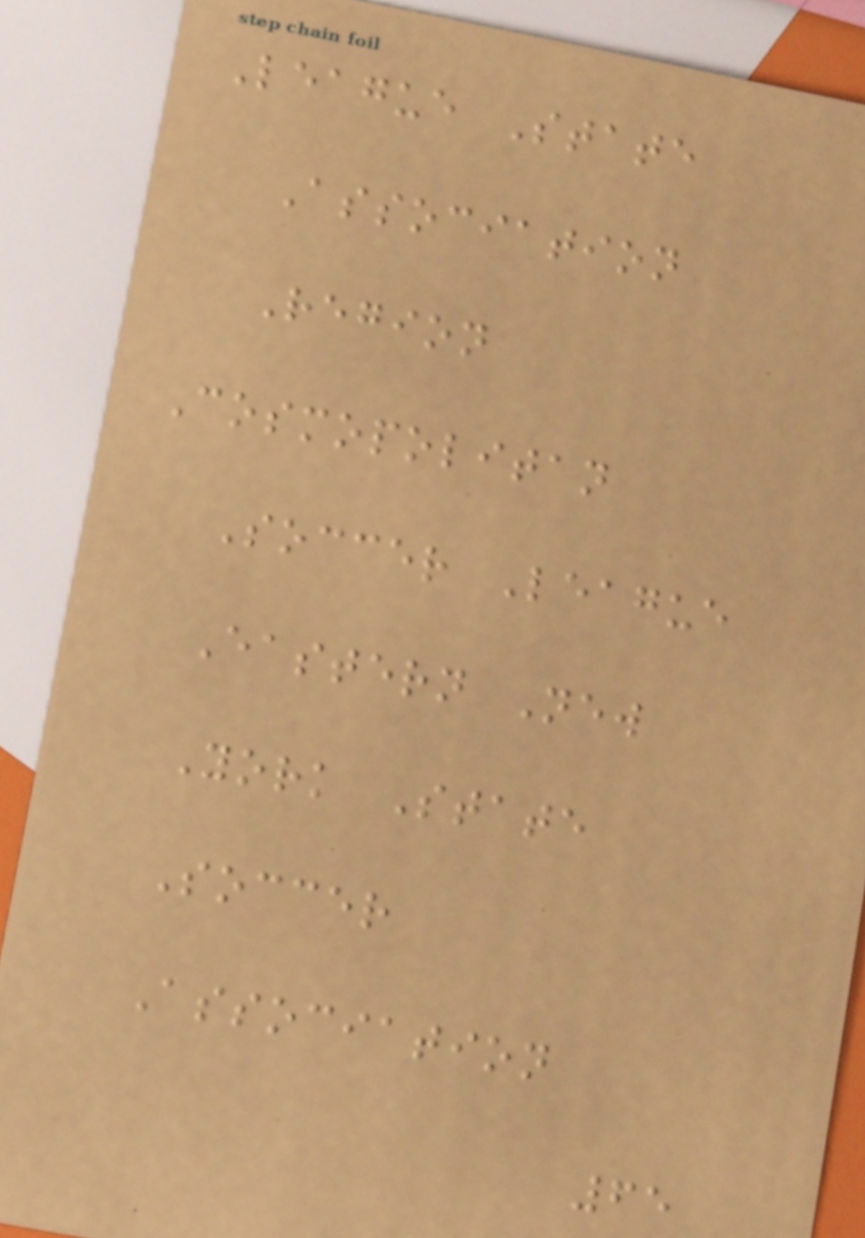League State
Association
Region
Cosmopolitan
Soccer League
Eastern New
York State
Soccer
Association
65
